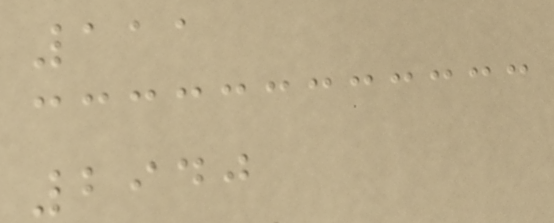111
2940
